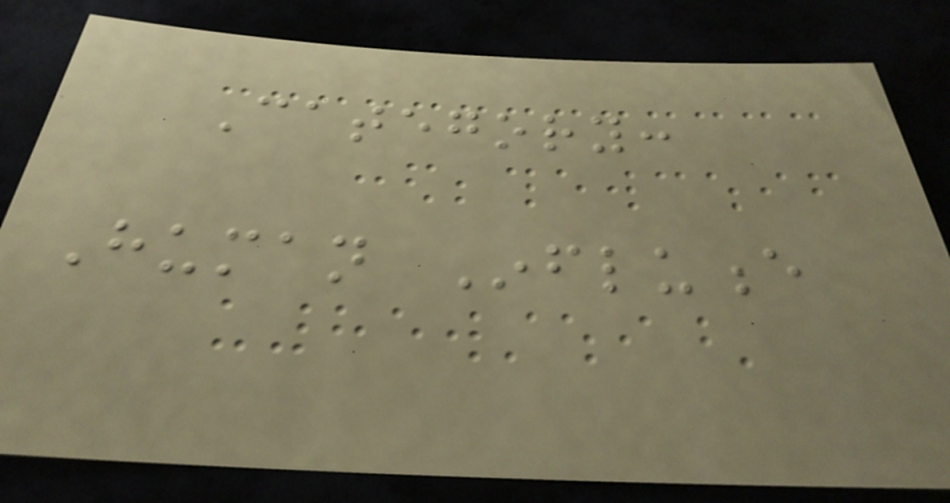Category:
Human Influence
